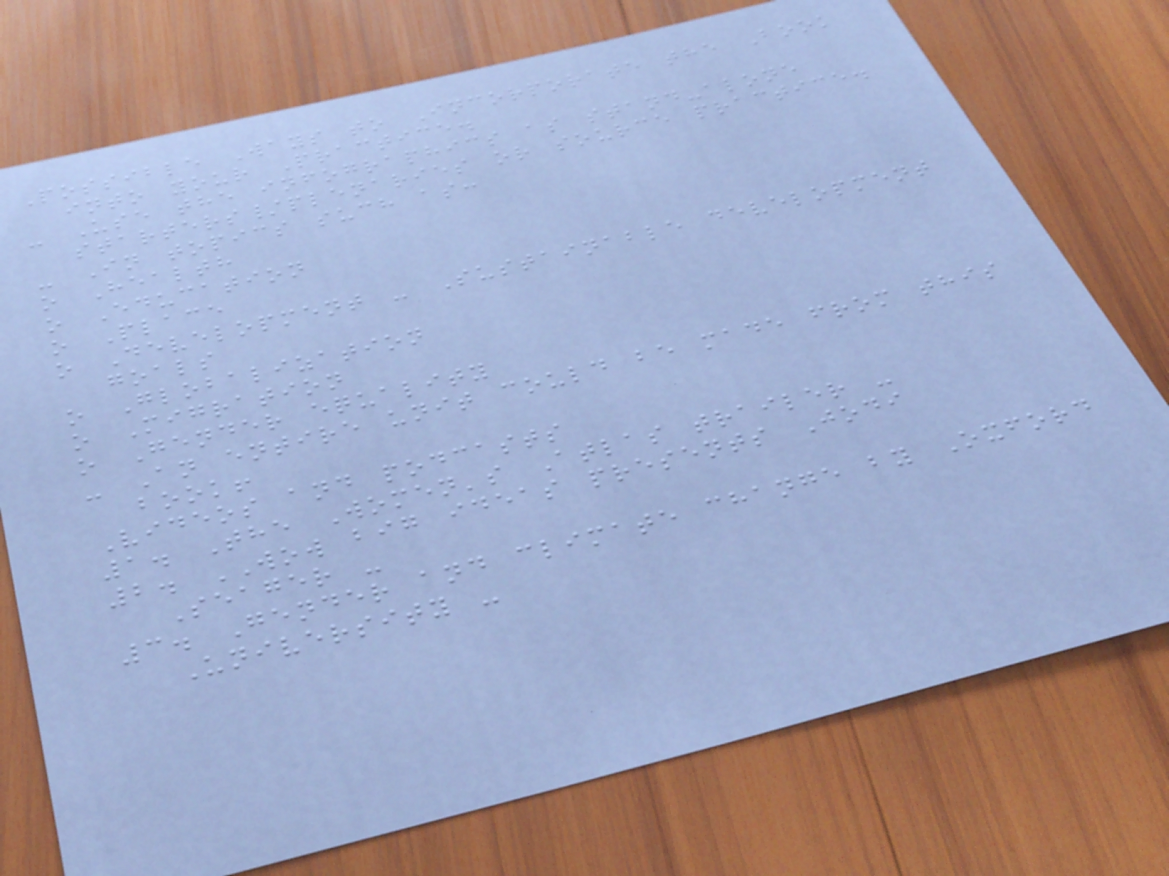Possible Ways to Incorporate the Book
into your Practice.
- Use the infographics as stand-alone
starters/plenaries or source practice.
- In topics such as:
o Health
o Education
o Place
o Development - Sustainable development
goals
o Globalization
o Migration
o Gender equality
- An entire unit could be made from this
book!
Videos and podcasts
1. The Women's Atlas trailer -
2. WOW big ideas presents Jodi
Seager -
3. Gender and climate change by Oxford
University -
